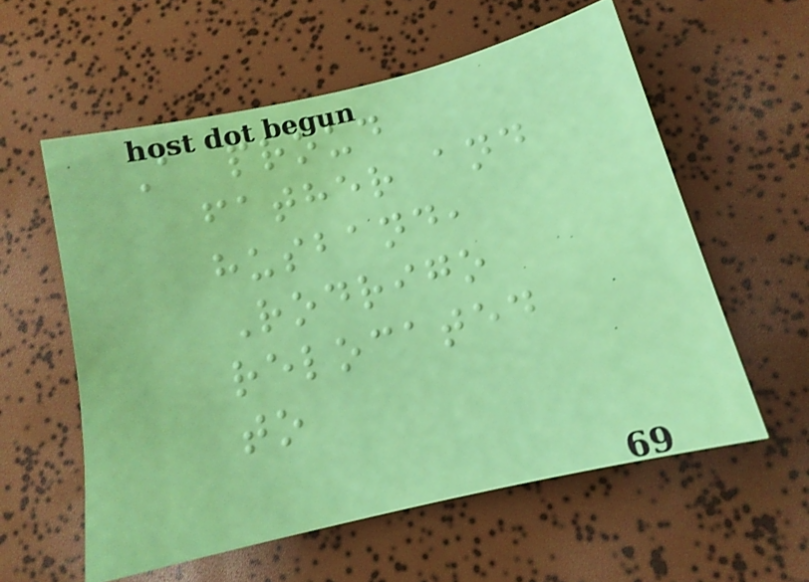A proud
father and
husband,
Rodrigo
relocated
to
